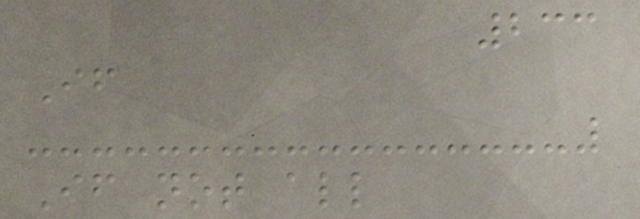233
If
If not all
